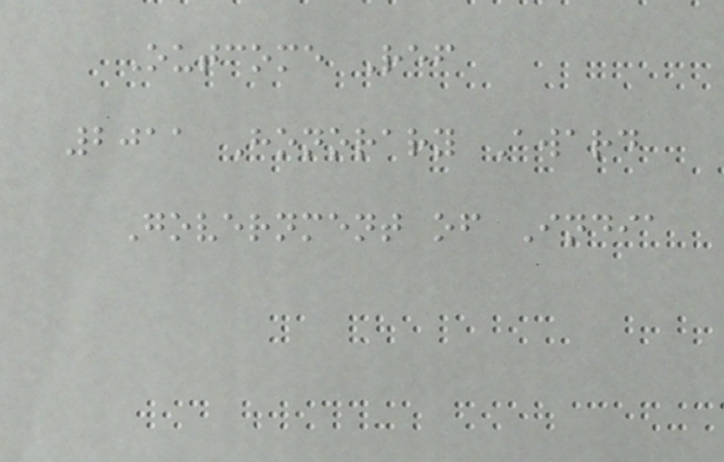Outcome Ref
2011 Honorary Award
Government of India
